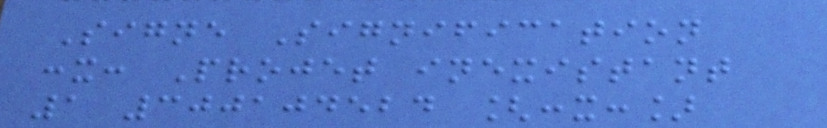Signe Signification
:x: Projet inexistant
1 300104524 [:x:]
